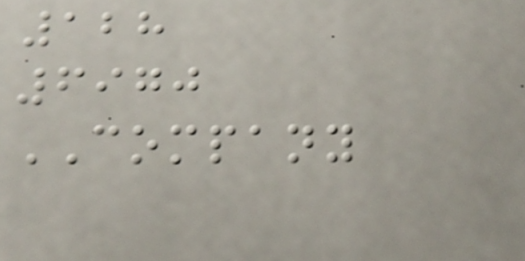128
6970
COMPANY
